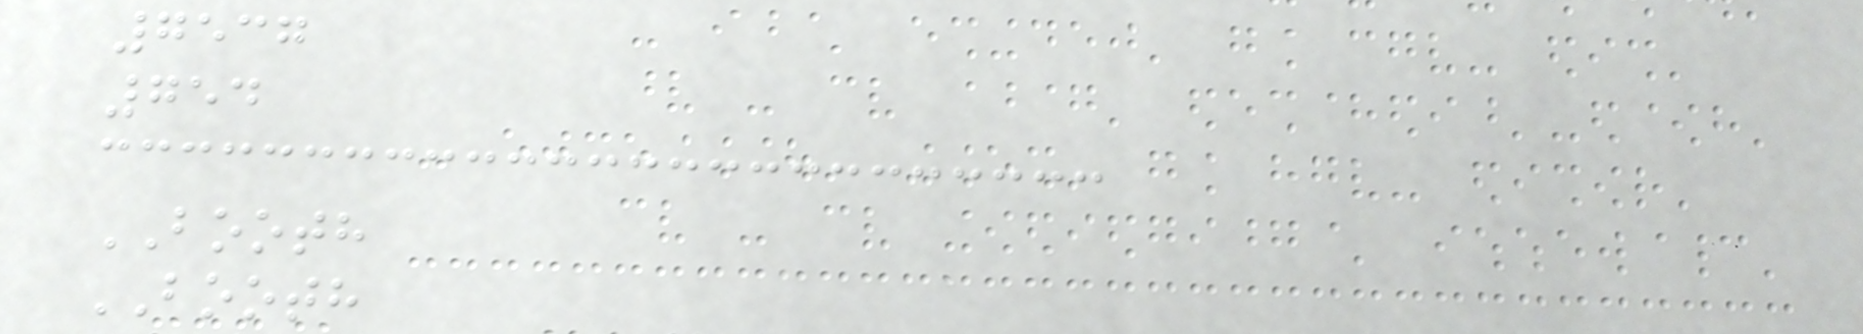7537
754
BOOTH
BOOTH
